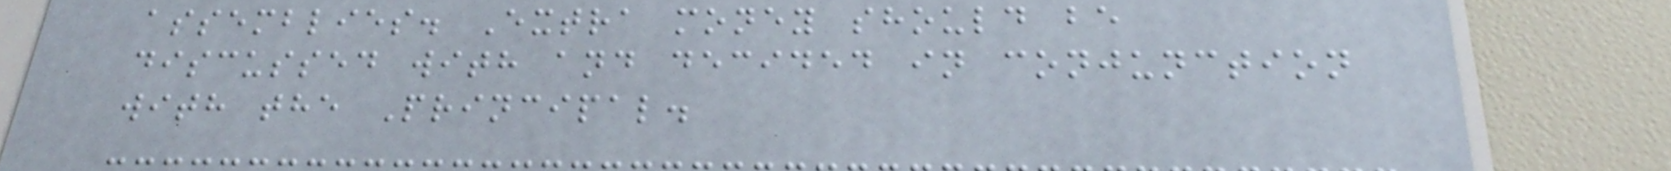assemblies. Extra money should be
discussed with and decided in conjunction
with the Principal.
